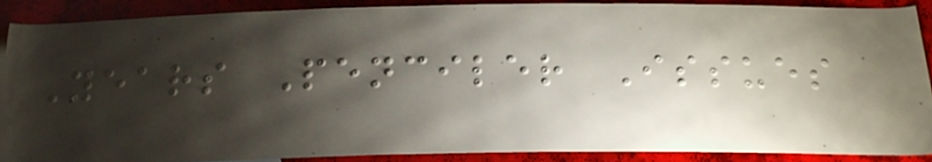Years Penciler Issues
